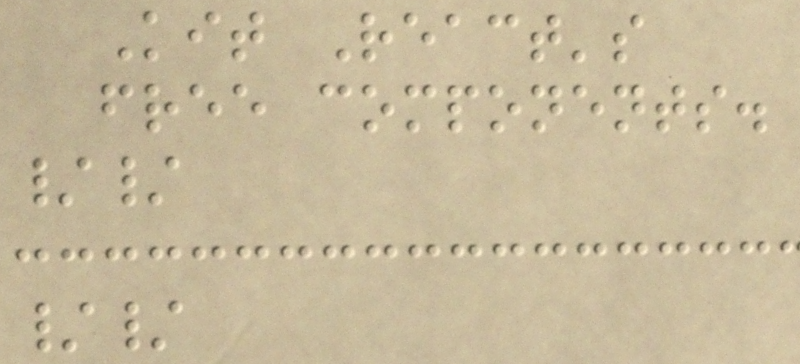Kit React's
free components.
//
//
